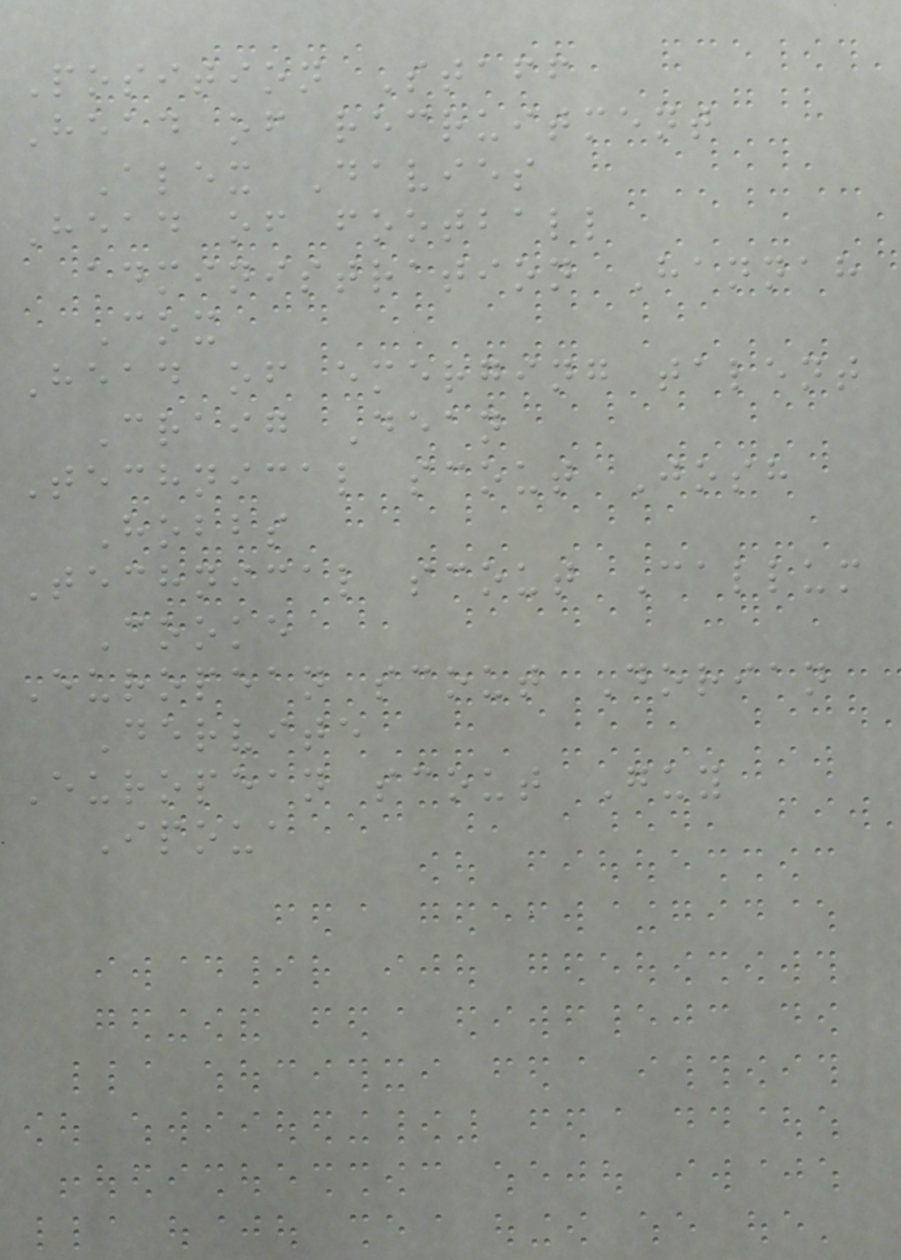Position Staff
Head of recruitment
Alex Davies
Head of football
administration Hannah
Cox
Head of emerging talent
Craig Dean
Technical scout Josh
Hobbs
Technical scout Callum
Cooke
European scout Dorian
Dervite
European scout Guy
Ipoua
